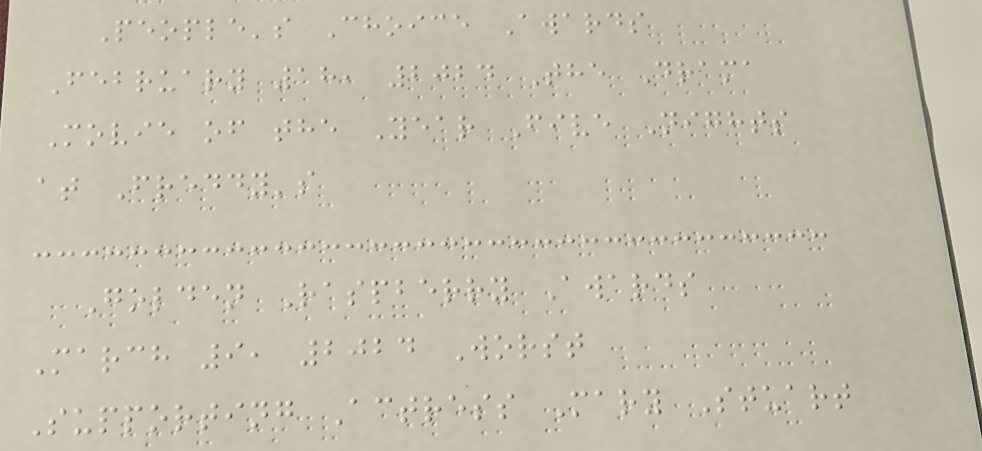People's Choice Awards
February 18, 2024 The Drama
Movie of the Year Five Nights
at Freddy's
Golden Raspberry Awards
March 9, 2024 Worst
Supporting Actress Mary Stuart
